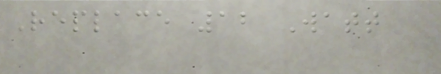Replace 12 Watt
